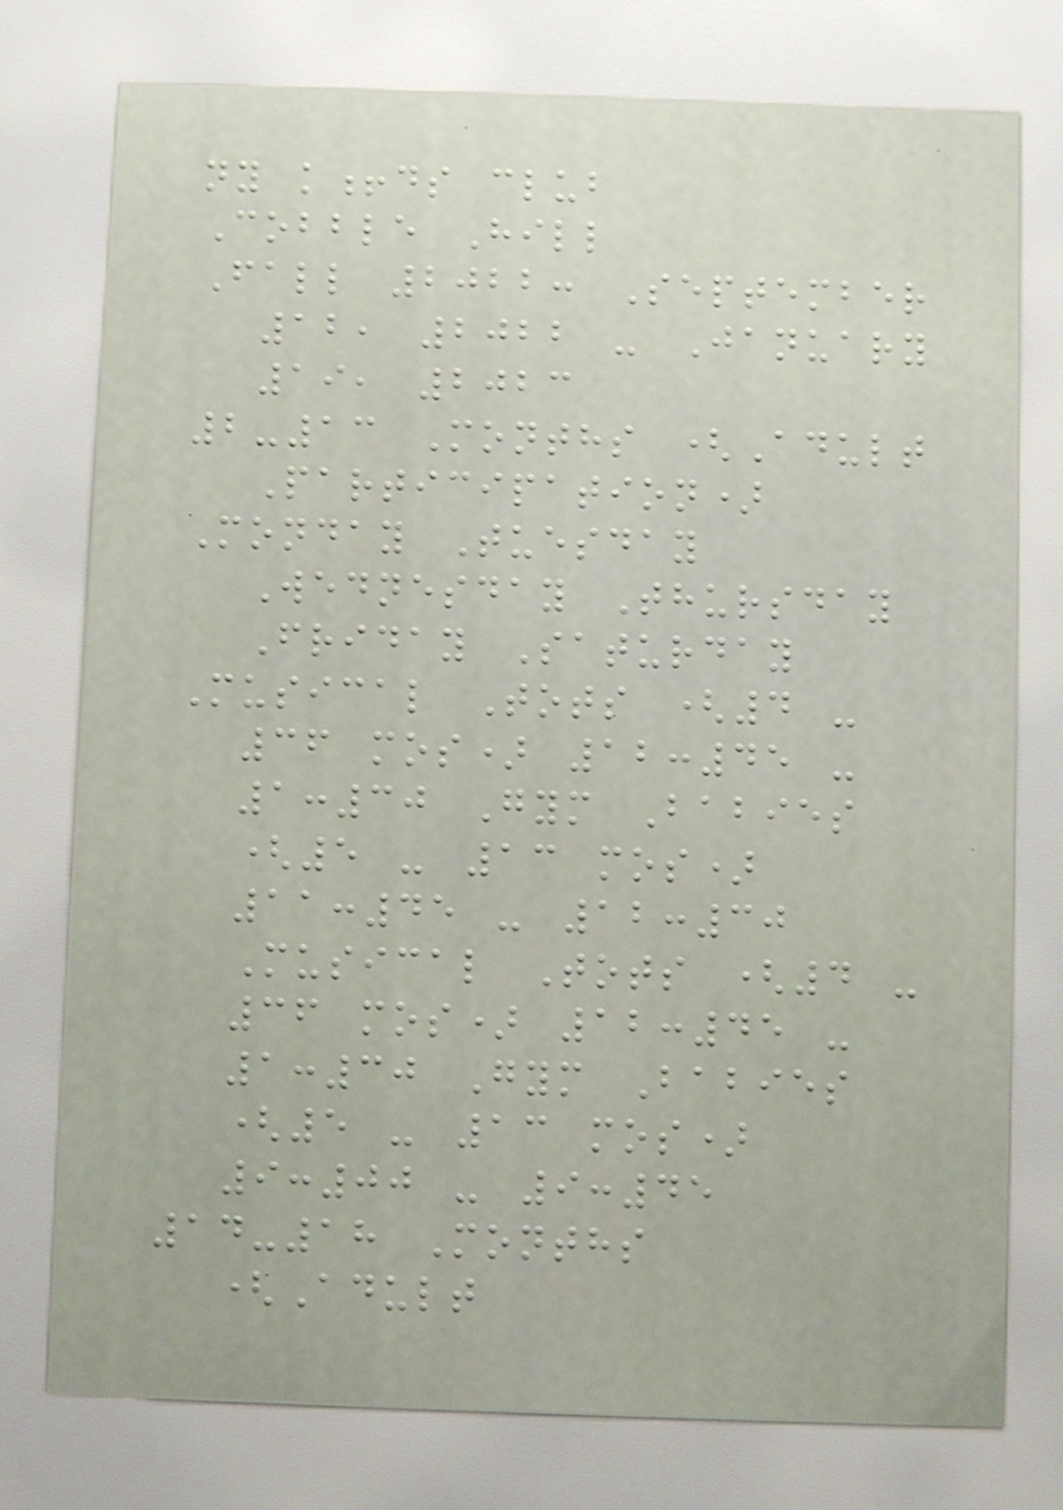ny k!ds club
Cobble Hill
Fall 2022: September
12, 2022 - January
19, 2023
2-13 Months (Adult
Participation)
Monday Tuesday
Wednesday Thursday
Friday Saturday
Musical Tots (4 -
36 mos) 12:45 -
1:30 Gym Babies
(5 - 13 mos)
11:45 - 12:30
Musical Tots (4 -
36 mos) 12:45 -
1:30 Gym Babies
(5 - 13 mos)
9:00 - 9:45
14-18 Months
(Adult
